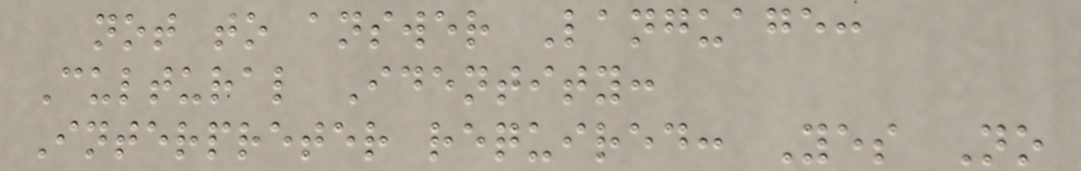not to answer Language:
Cultural Identity:
Interpreter required: Yes No
